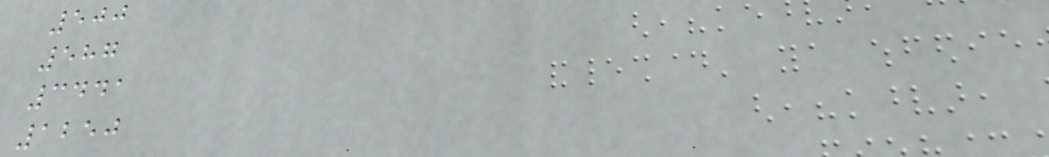500
587
3441
1250
